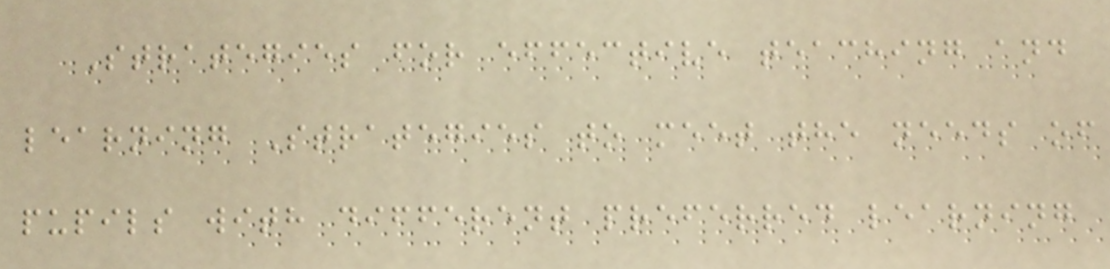Strategies for effective teaching and
learning Strategies to meet the needs of
pupils with different preferred learning
